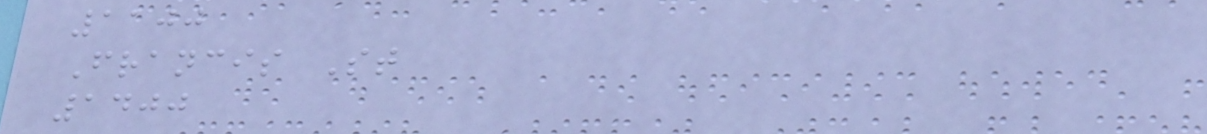1100
Francis St
1400
